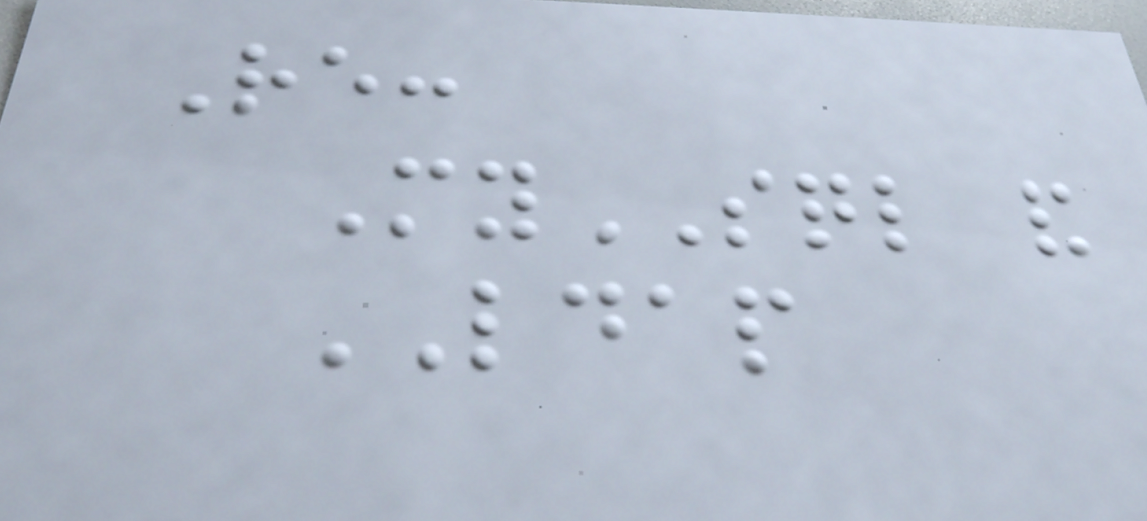Re:
MySQL and
LDAP
